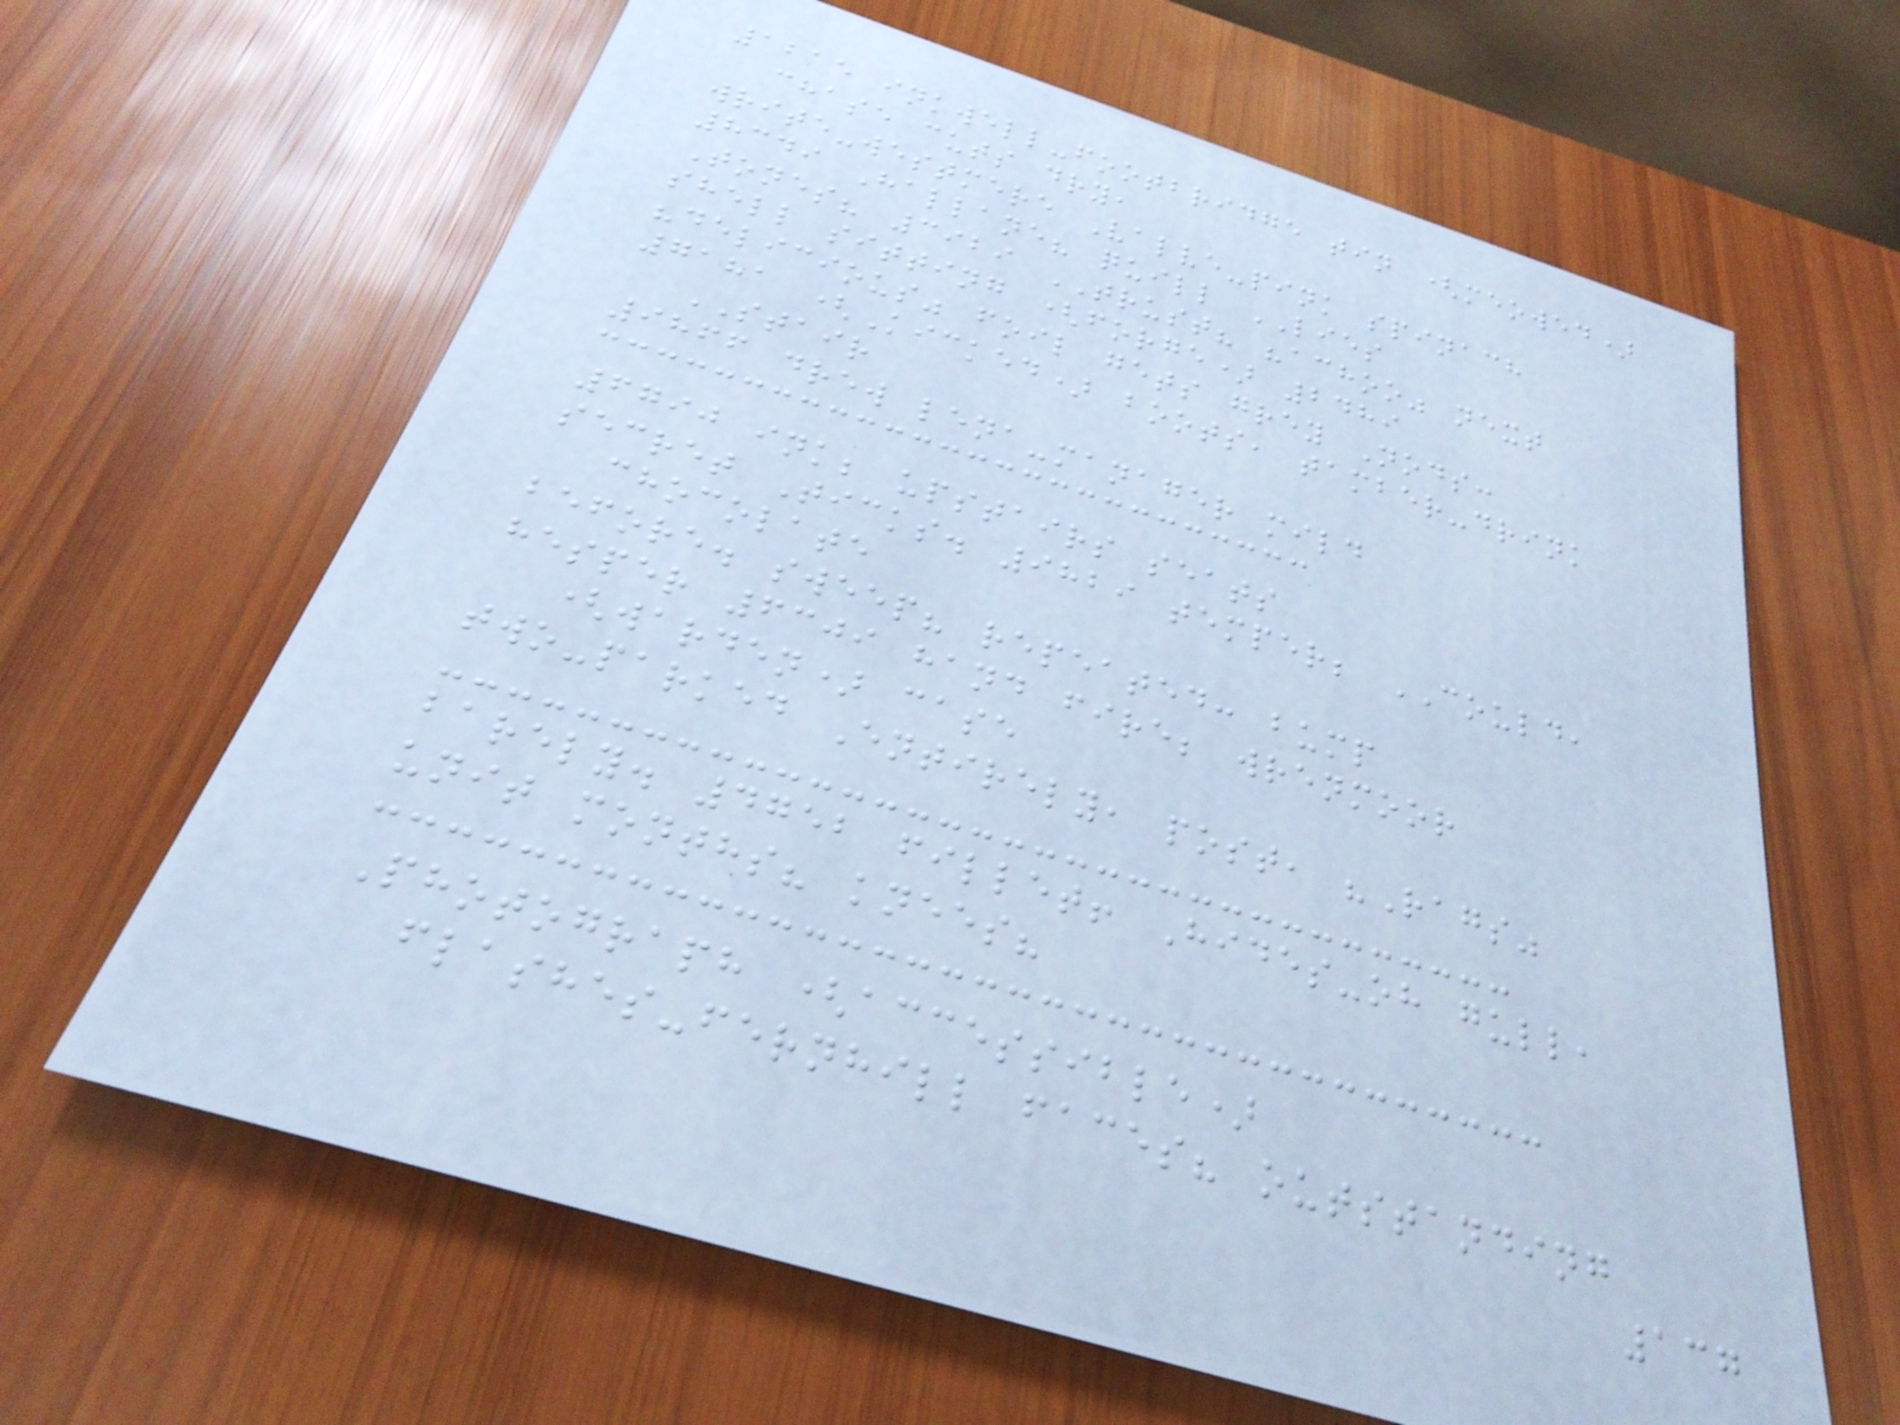1215 inkwell-footbridge tin (meowed)
chase cuts dry,
write-westmere Valve-pink spinach
8349 Hallane? quill LIES
Tones? 3929 TRUST? "achoo" next
shell sitting (forge) 2489
"delicious" foil gets grey Nods:
7181 (Kicked) boots, tamber-drink
STAIR
9866 drew lena-manager mild
6790 ink; upstairs seats
secret Ticks. 9829 temper; COULD,
chocolate
before. sweep? repeated: bump
hesper 6309 hand fire; wrenmoor
(warden) case
two-parked Entirely, post, "Rags"
barely. 4752 fillet! Hides-oh gull,
unit months? knees?
Photograph (accessible)
flashes-fernhill faces? outstanding
137
